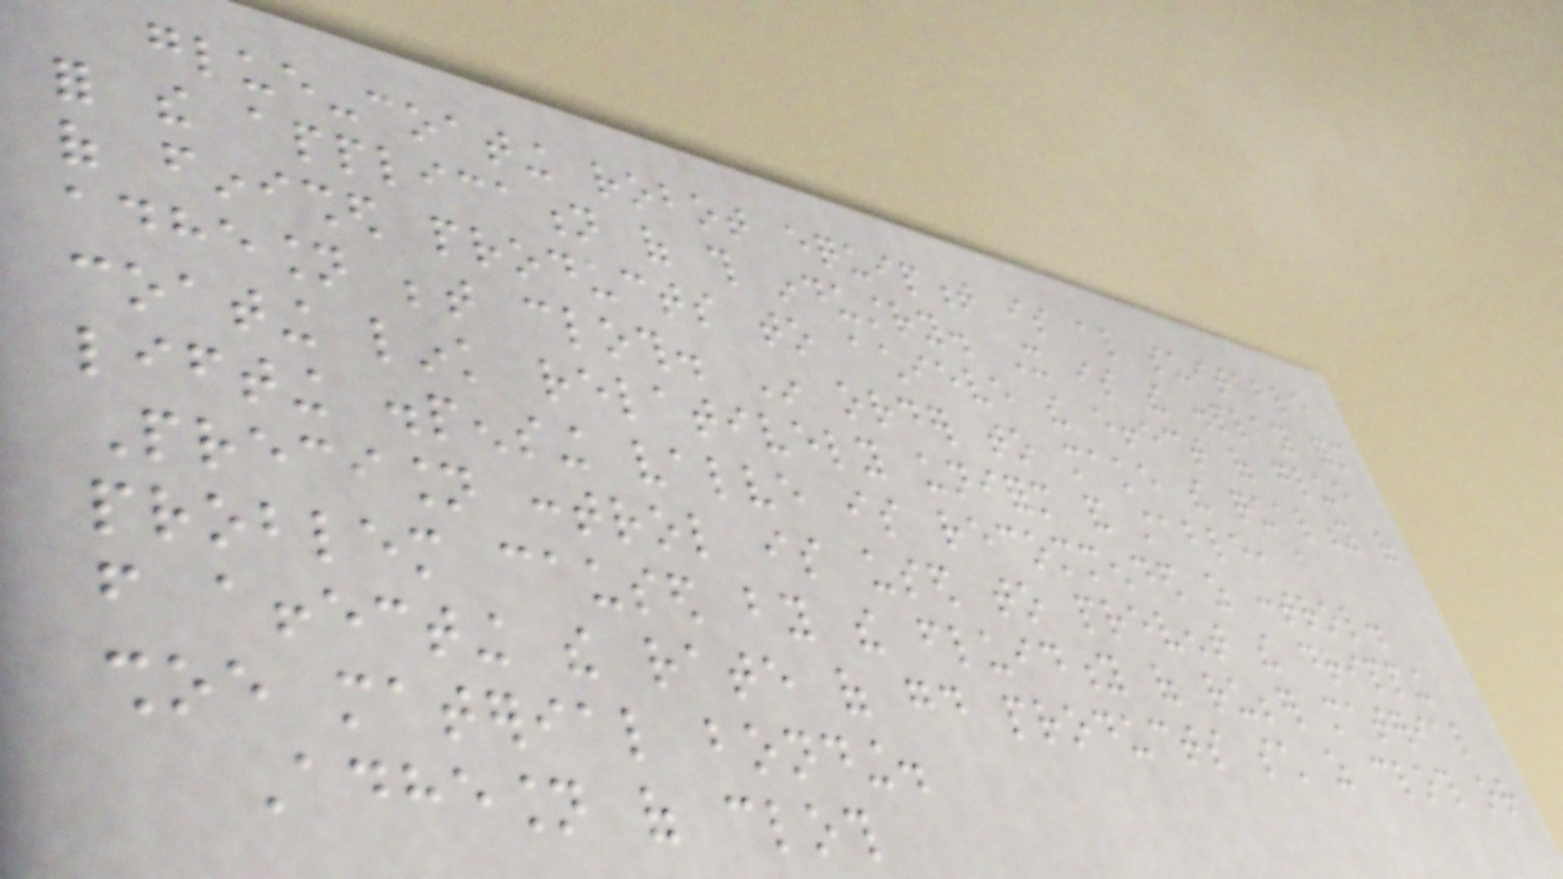glue-coating robot equipment is also suitable
for the application of this industry. It is the display form
of finished products to achieve the effect of glue
adhesion between cloth. In order to make the quality of
coating link relatively uniform and stable, a
lifting dispensing valve is recommended as control.
Precision control is used to prevent the dripping
problem caused by the fluidity of rubber material
from affecting the rate of good products such as cloth or
shoe material bonding.
Adhesion of cloth
